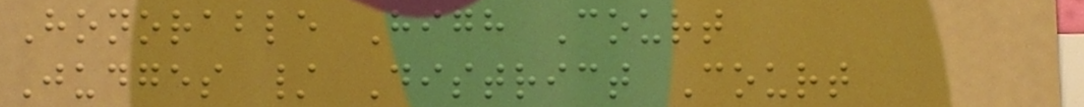Honorable High Court
Judges / District Court
